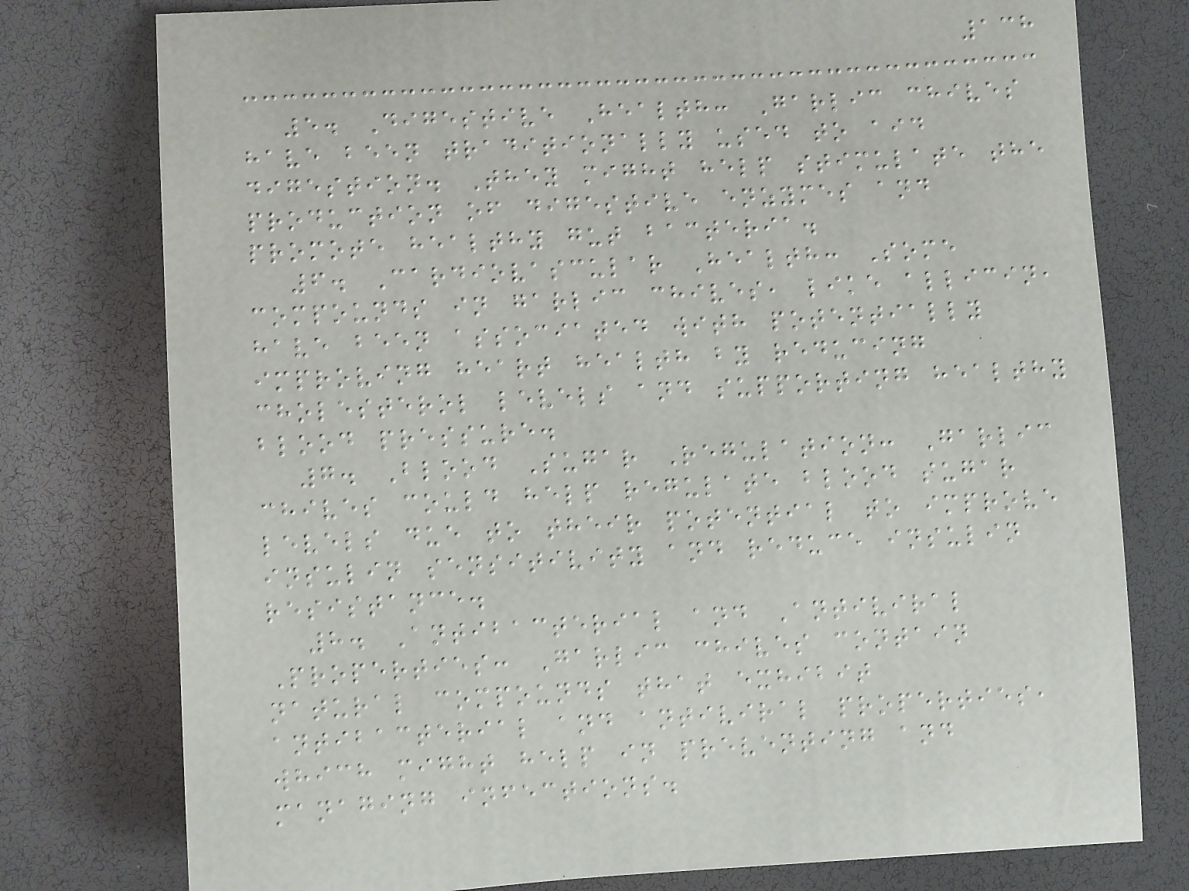138
5. Digestive Health: Garlic chives
have been traditionally used to aid
digestion. They might help stimulate the
production of digestive enzymes and
promote healthy gut bacteria.
6. Cardiovascular Health: Some
compounds in garlic chives, like allicin,
have been associated with potentially
improving heart health by reducing
cholesterol levels and supporting healthy
blood pressure.
7. Blood Sugar Regulation: Garlic
chives could help regulate blood sugar
levels due to their potential to improve
insulin sensitivity and reduce insulin
resistance.
8. Antibacterial and Antiviral
Properties: Garlic chives contain
natural compounds that exhibit
antibacterial and antiviral properties,
which might help in preventing and
managing infections.
